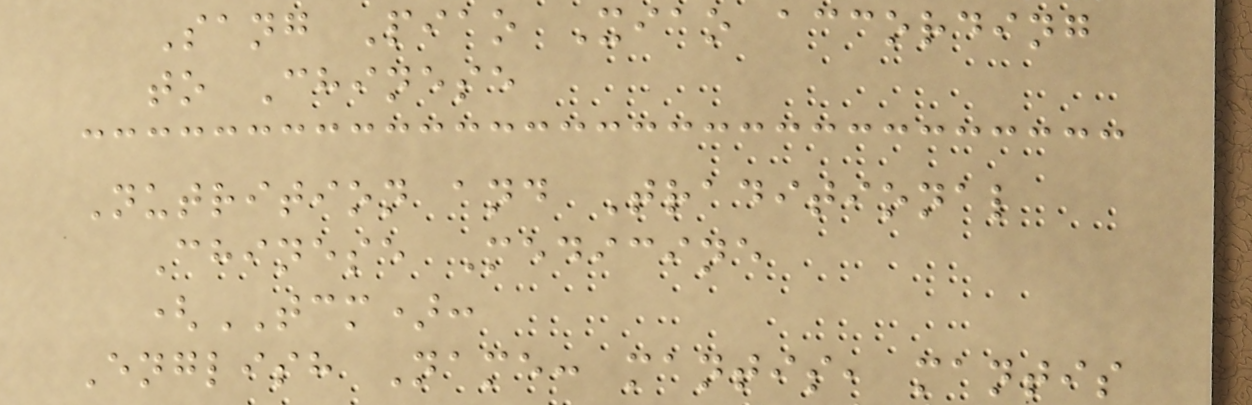Sang Piao Xiao according
to Chinese
Nutrition and Traditional
Chinese Medicine
(TCM):
English Name: mantis, mantis
